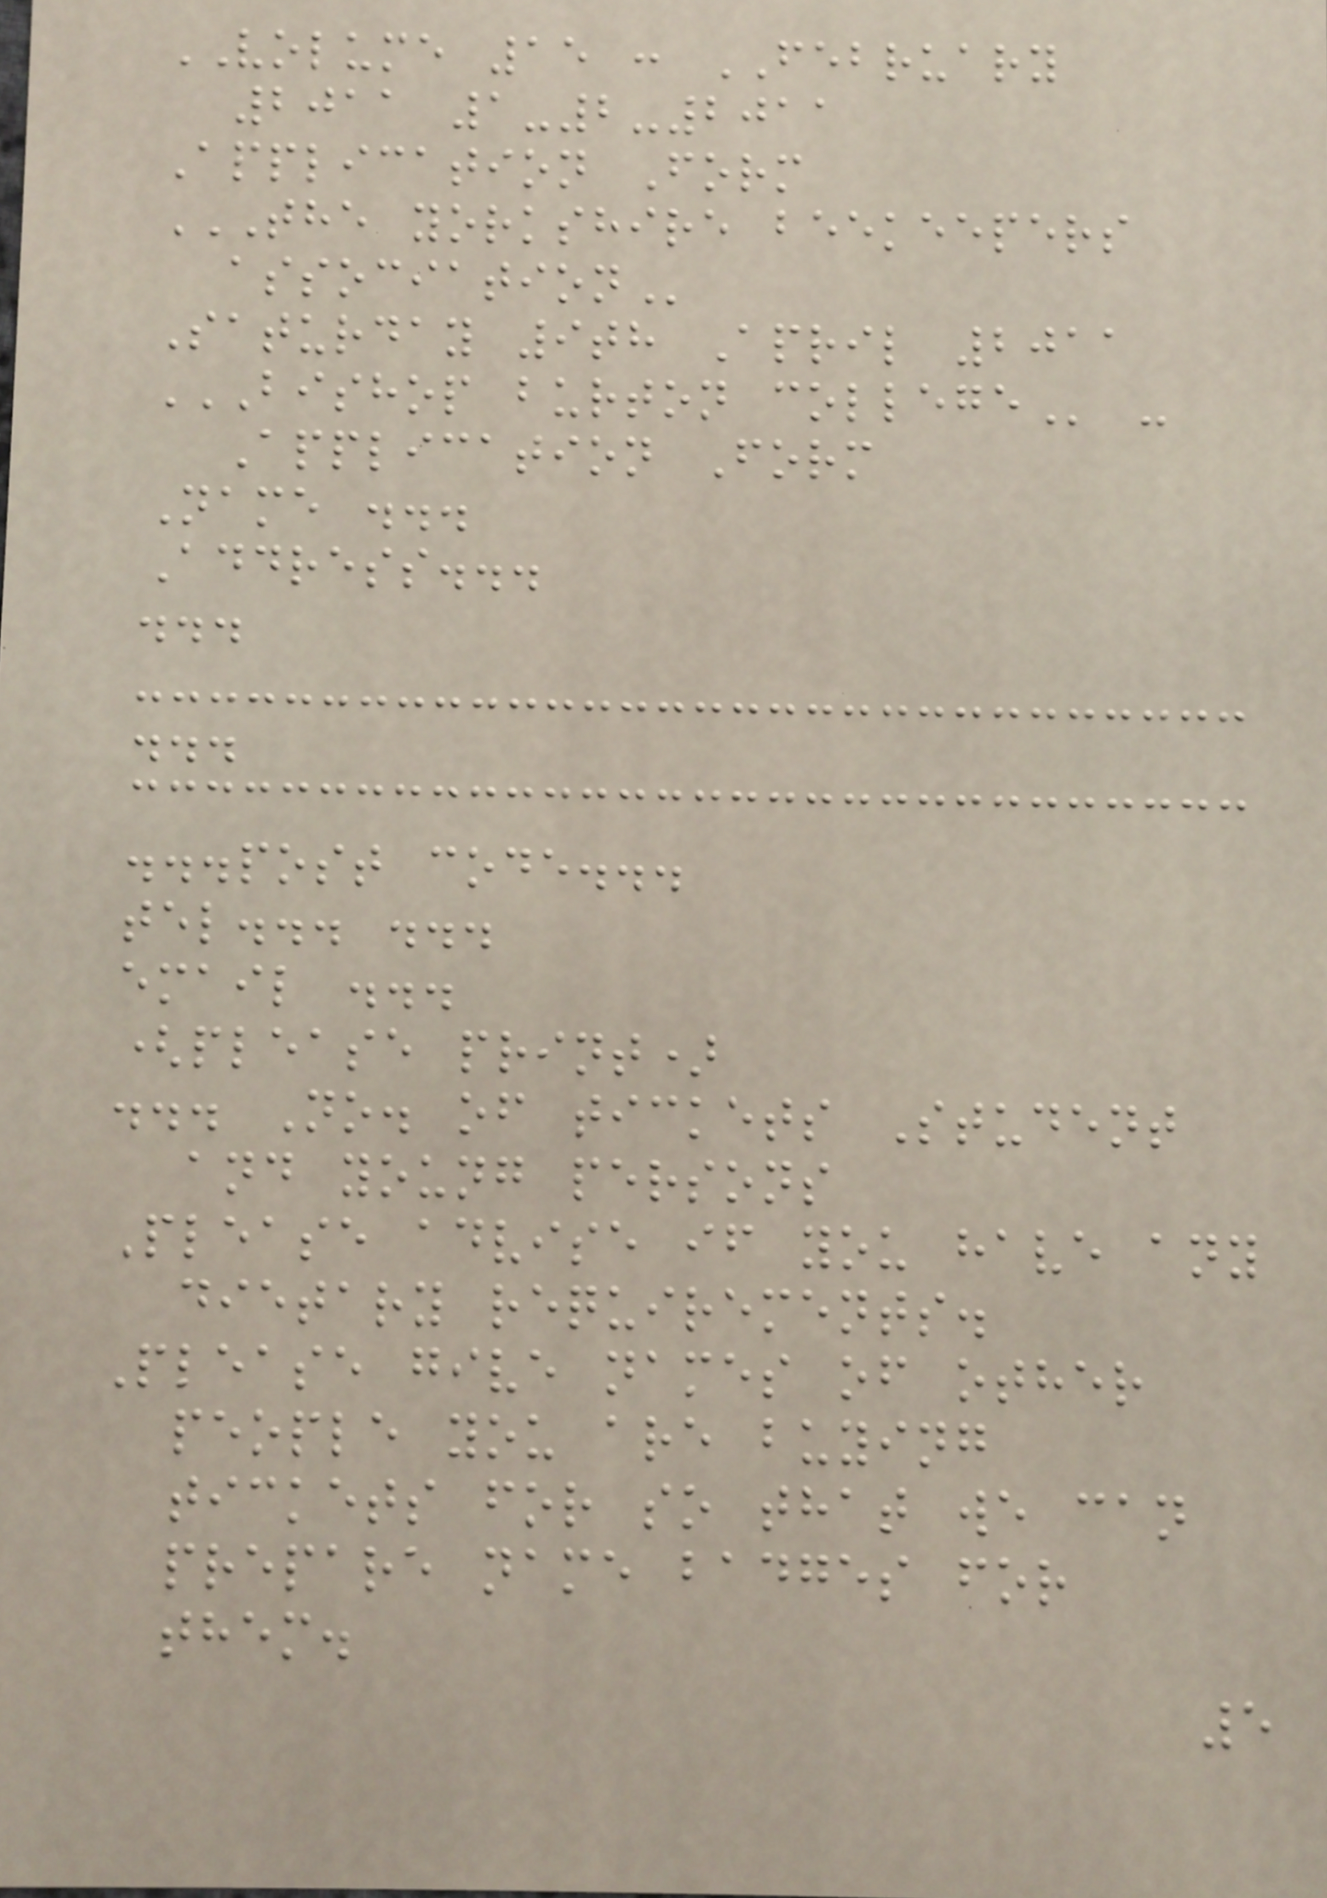VOLUME 15 : FEBRUARY
2011 1-2-2011
Application Form
THE YORKSHIRE BEEKEEPERS
ASSOCIATION
Saturday 9th April 2011
BISHOP BURTON COLLEGE -
Application Form
Name ...
Address...
...
...
...post code...
tel... ...
email ...
(please print)
... No. of tickets Student
and young persons
Please advise if you have any
dietary requirements.
Please give names of other
people you are buying
tickets for so that we can
prepare name badges for
them.
5
